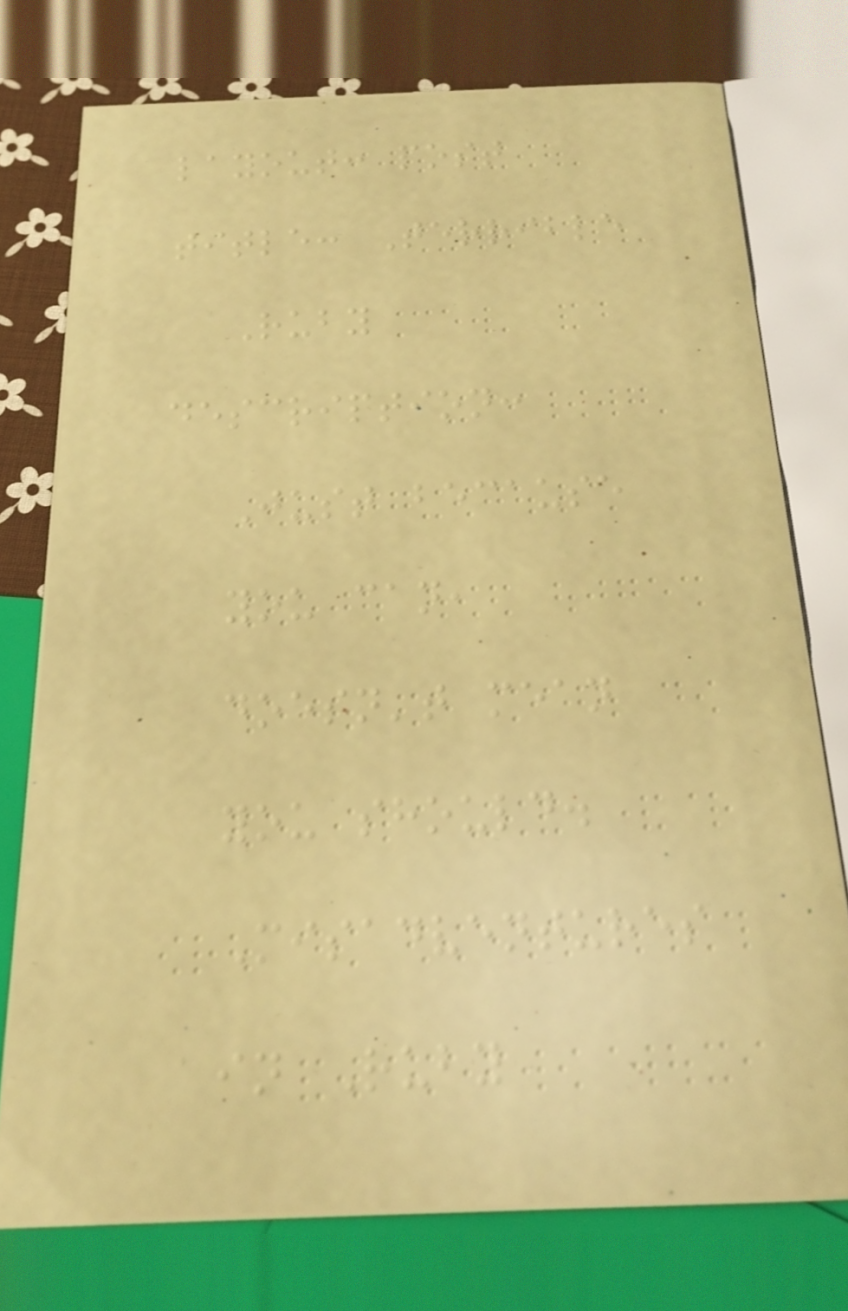layout: post
title: Terrible
Ruby
description:
Just because
you can,
doesn't mean
you should.
Misadventures
in Ruby
